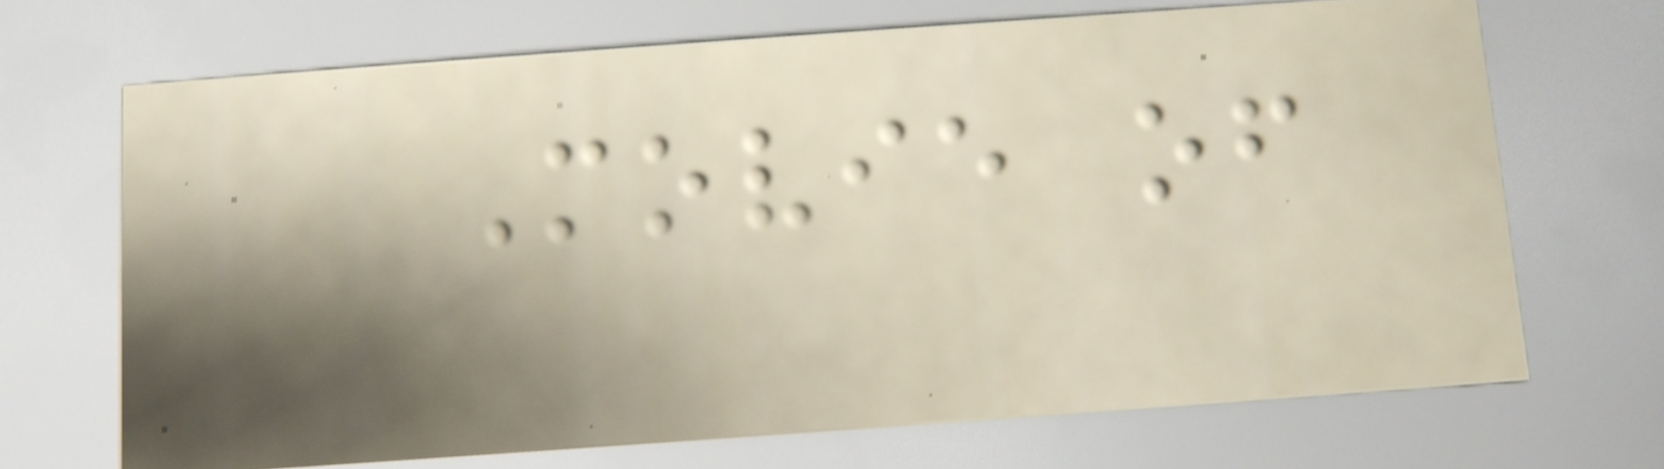Movie of
